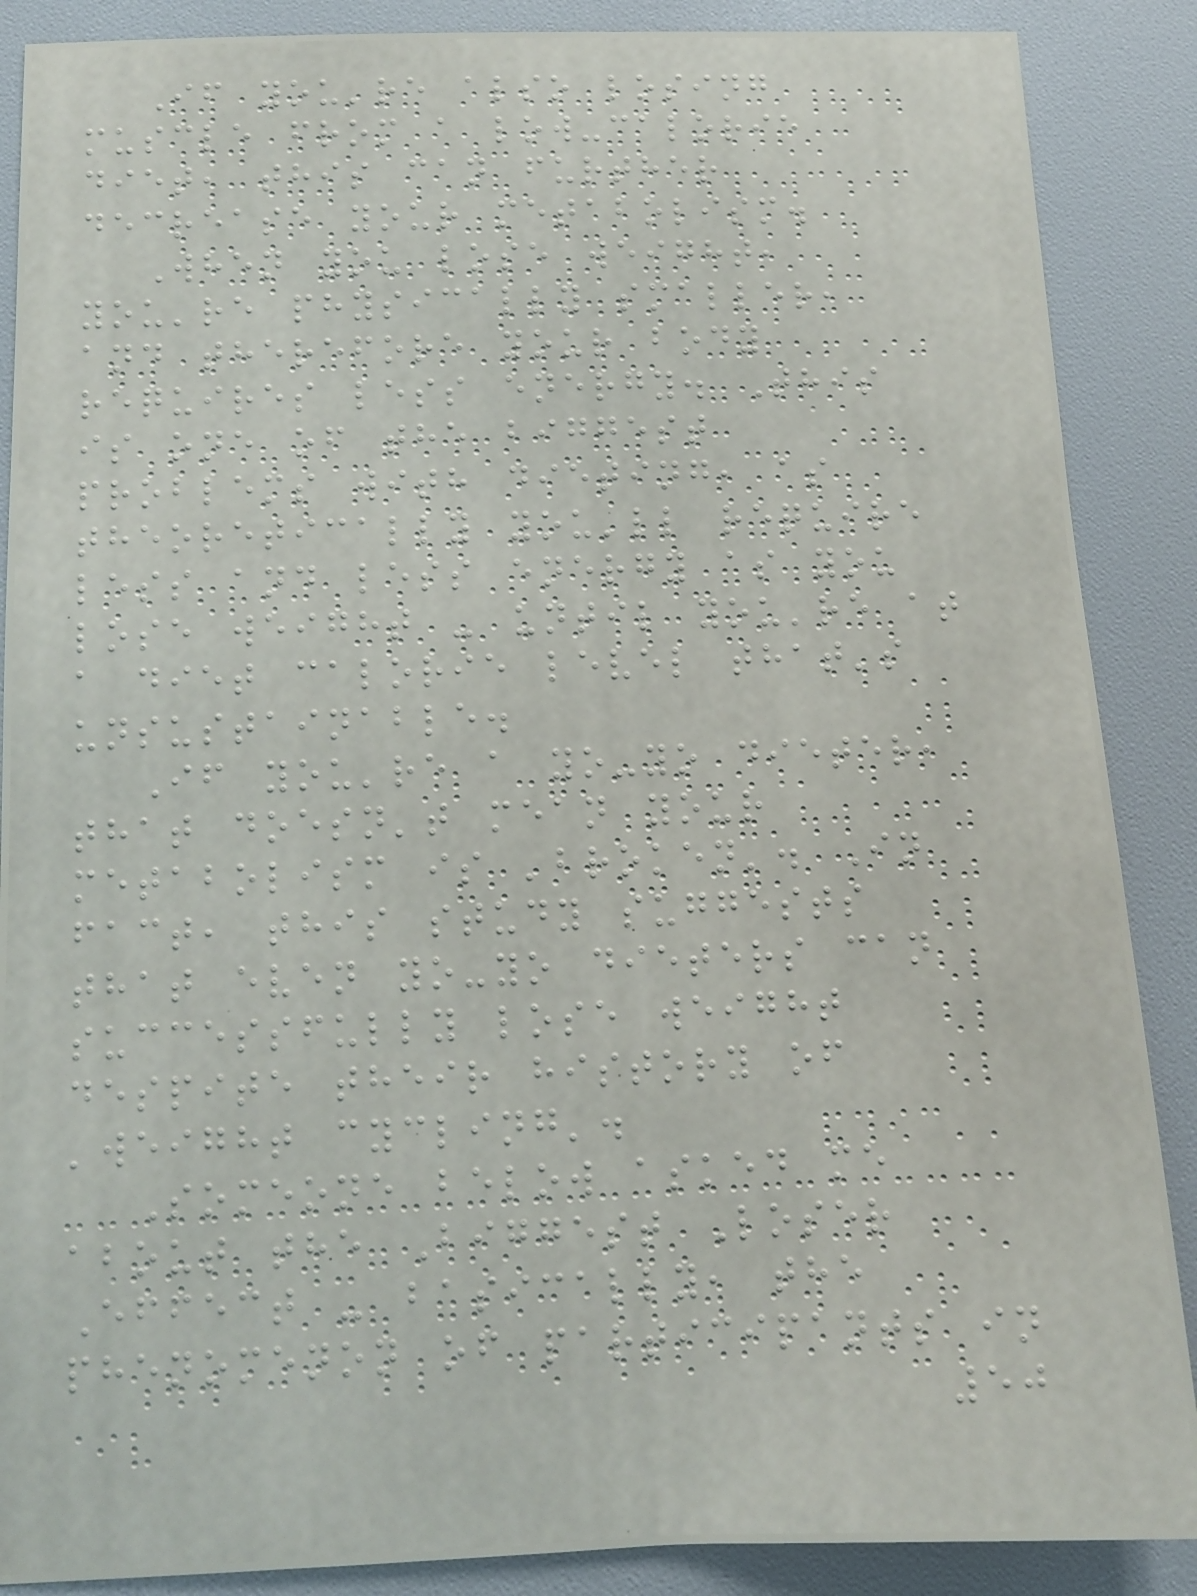If you're also losing
muscle from a low-calorie
diet, this can further
decrease your metabolism.
When you lose weight,
you're physically smaller,
and therefore your body
requires less energy. This
is one of the biggest
problems with dieting, as
theoretically you'll require
less and less energy as you
lose weight - until you're at
a diet calorie level that's
unsustainable.
If you're a yo-yo dieter,
that doesn't mean your
metabolism is 'broken'. In
fact, this study suggests
that even yo-yo dieters can
successfully lose weight
despite their history of
'weight cycling'.
Someone below asked me
about the Biggest Loser
Effect - basically, the
phenomenon of participants in
50
